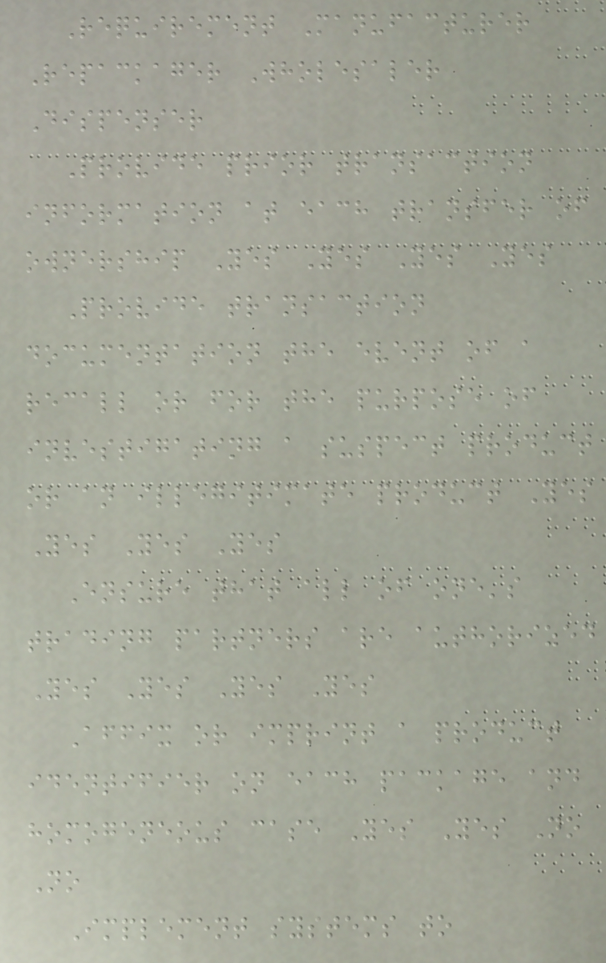Requirement Manufacturer
Repackager Wholesaler
Dispenser
Provide prior transaction
information at each transfer of
ownership Yes Yes Yes Yes
Provide transaction
documentation the event of a
recall or for the purpose of
investigating a suspect product
or an illegitimate product Yes
Yes Yes Yes
Ensure that all of one's
trading partners are authorized
Yes Yes Yes Yes
Affix or imprint a product
identifier on each package and
homogeneous case Yes Yes No
No
Implement systems to
